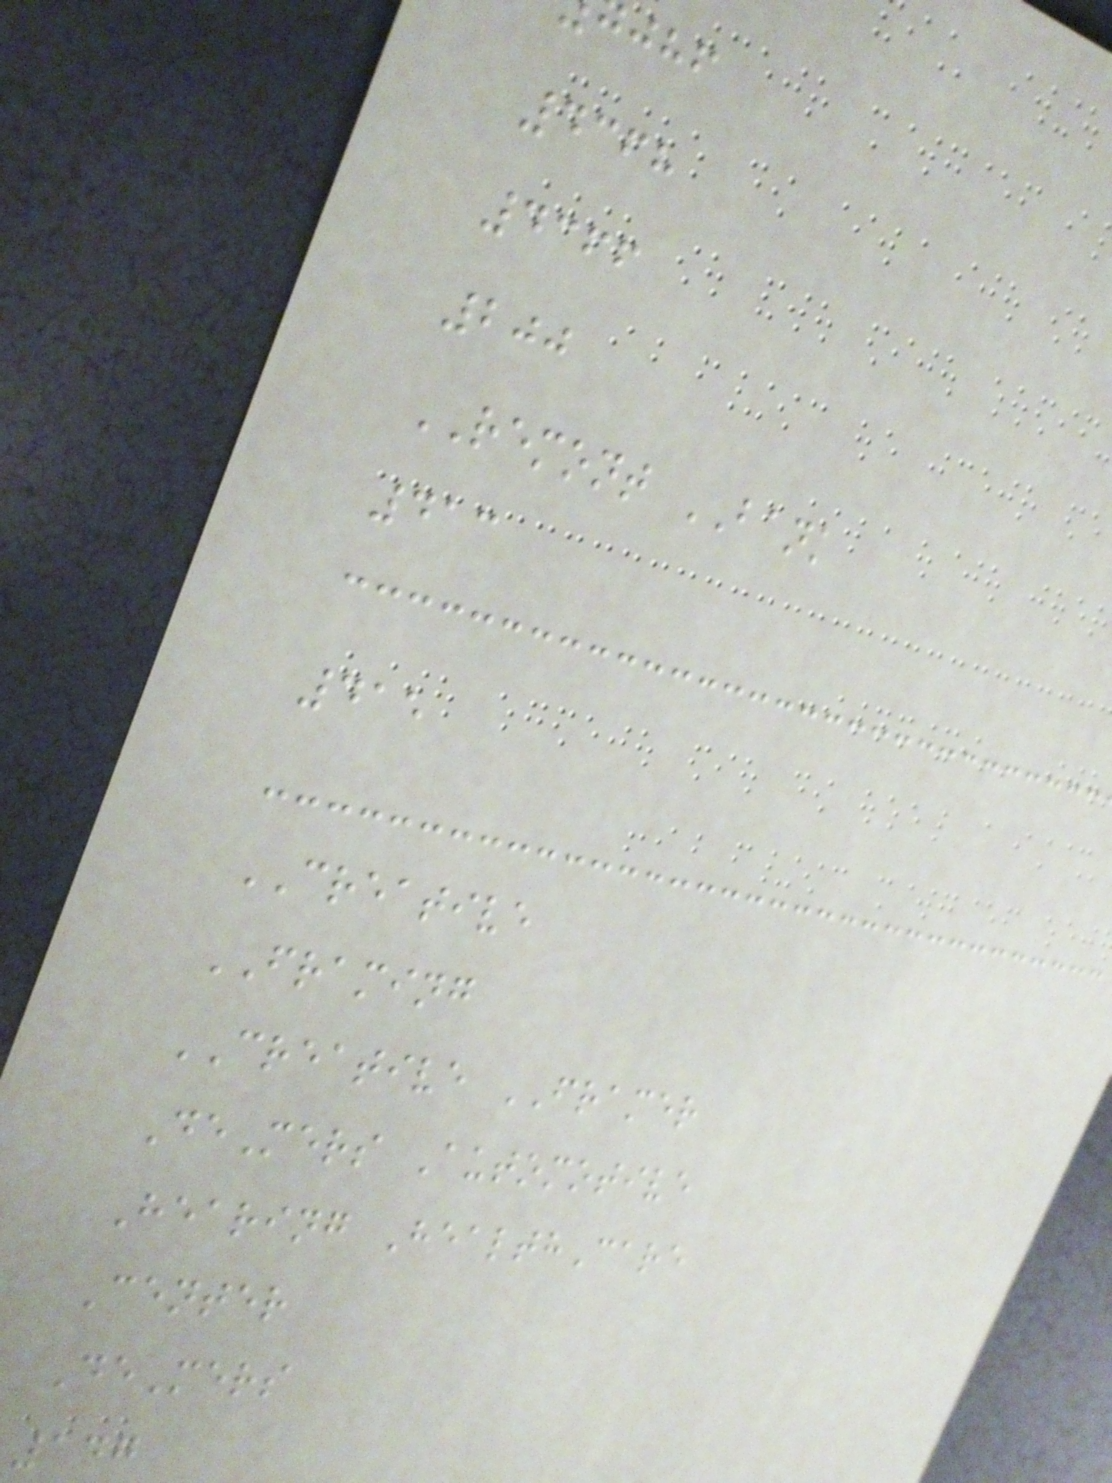4368
4366
200
REMONT BANK
413
415
CREATIVE
FRAMING
CREATIVE FRAMER
DeMers Automotive
Hearing HealthCare
Center
DeMers
147
